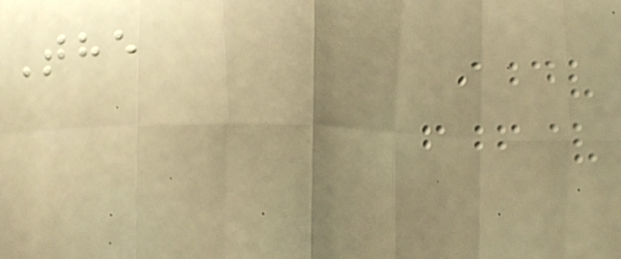The
